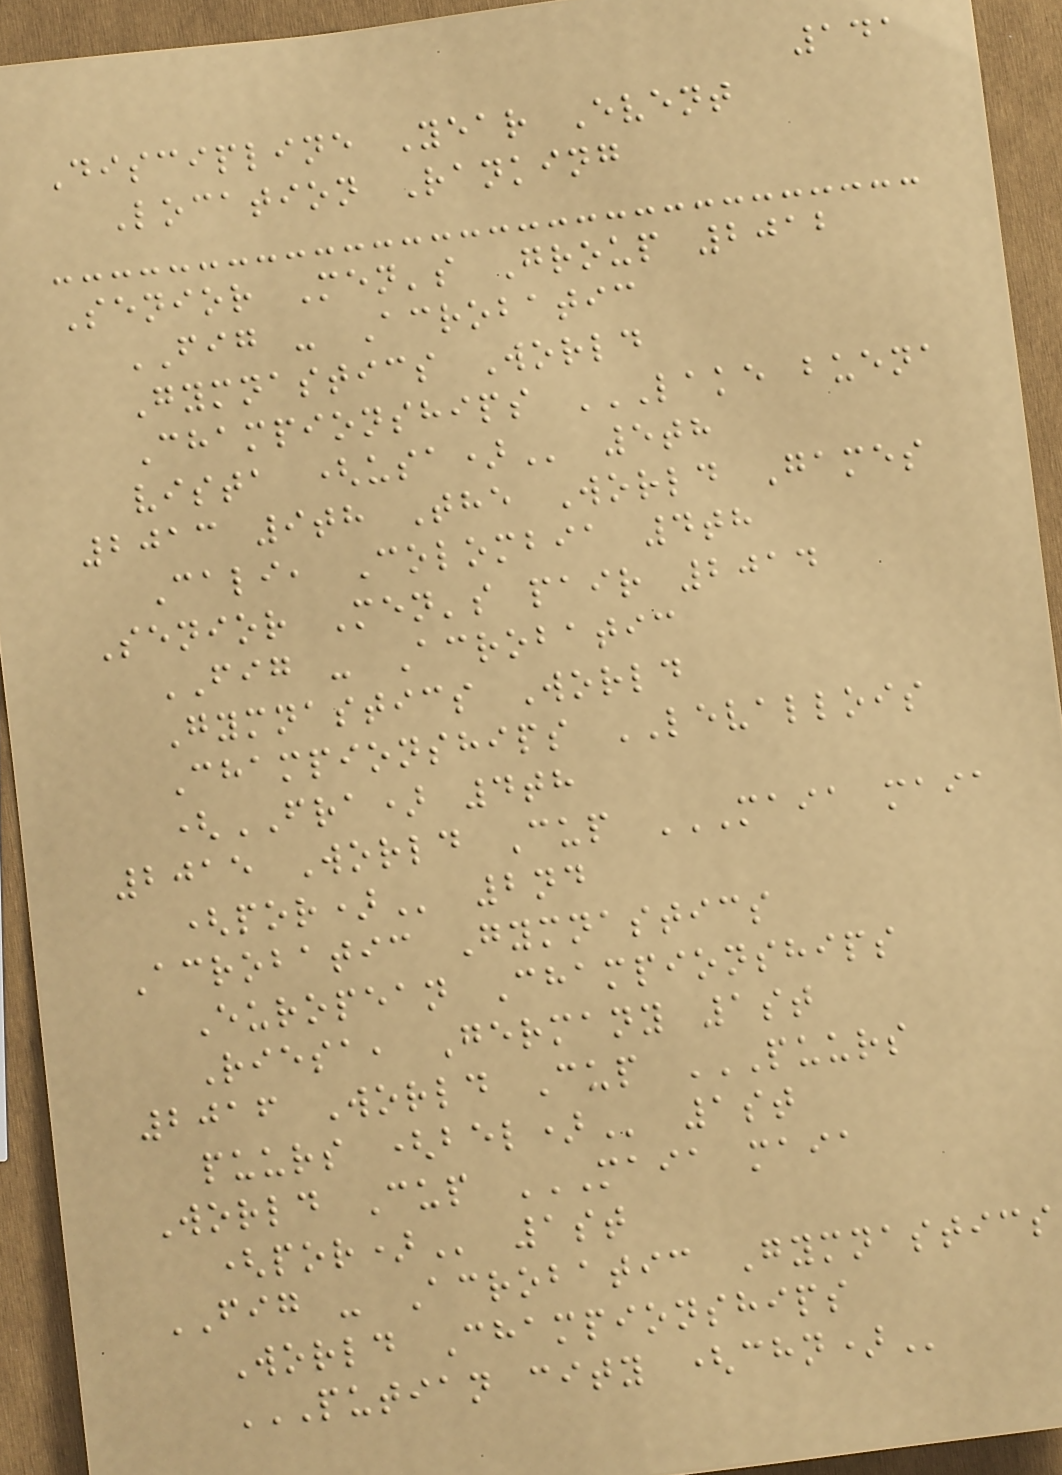141
Discipline Year Event
Location Ranking
Senior Men's Group 2012
FIG - Acrobatic
Gymnastics World
Championships LAKE BUENA
VISTA (USA) 5th
2013 9th The World Games
Cali, Colombia 4th
Senior Men's pair 2014
FIG - Acrobatic
Gymnastics World
Championships LEVALLOIS
(FRA) 4th
2015 World Cup MAIA MAIA
(POR) 2nd
Acrobatic Gymnastics
European Championships
Riesa, Germany 1st
2016 World Cup PUURS
PUURS (BEL) 1st
World Cup MAIA MAIA
(POR) 1st
FIG - Acrobatic Gymnastics
World Championships
PUTIAN CITY (CHN)
